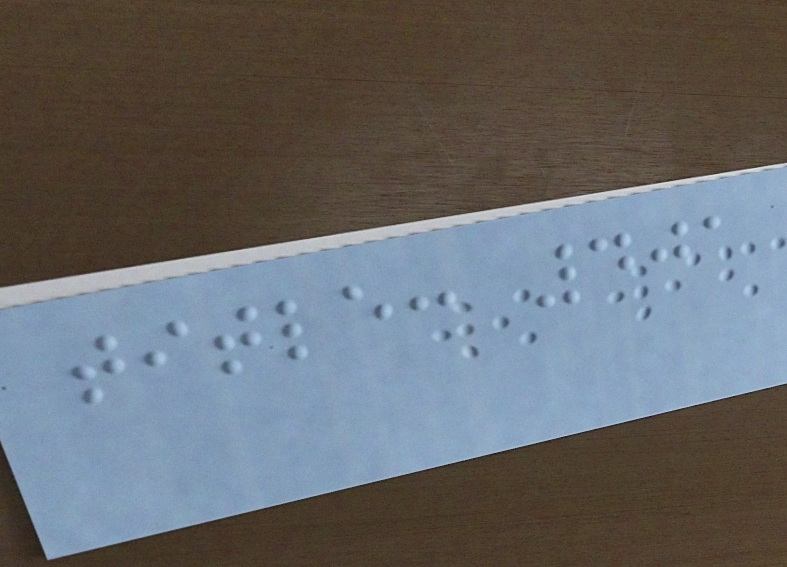title: 401
